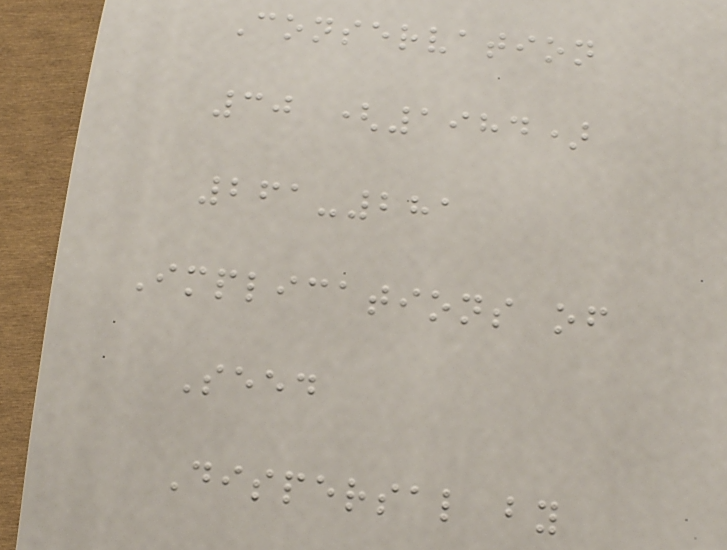Conservation
30 (1984)
261-281
Implications of
Seed
Dispersal by
